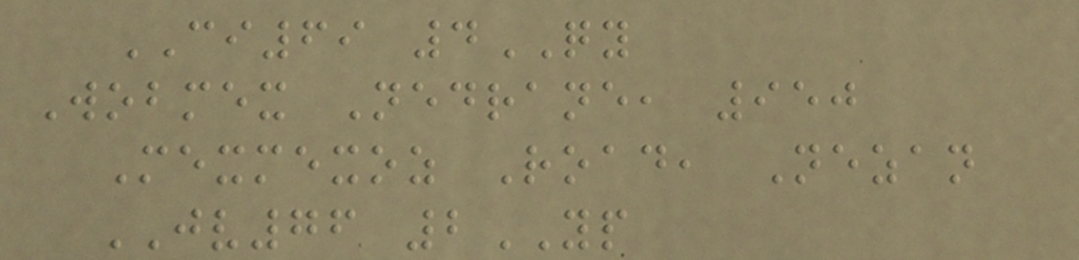CI69 4QY
Wobmex Nedrane, 950
Mexmexoz Road, Nezan
JV76 2YP
